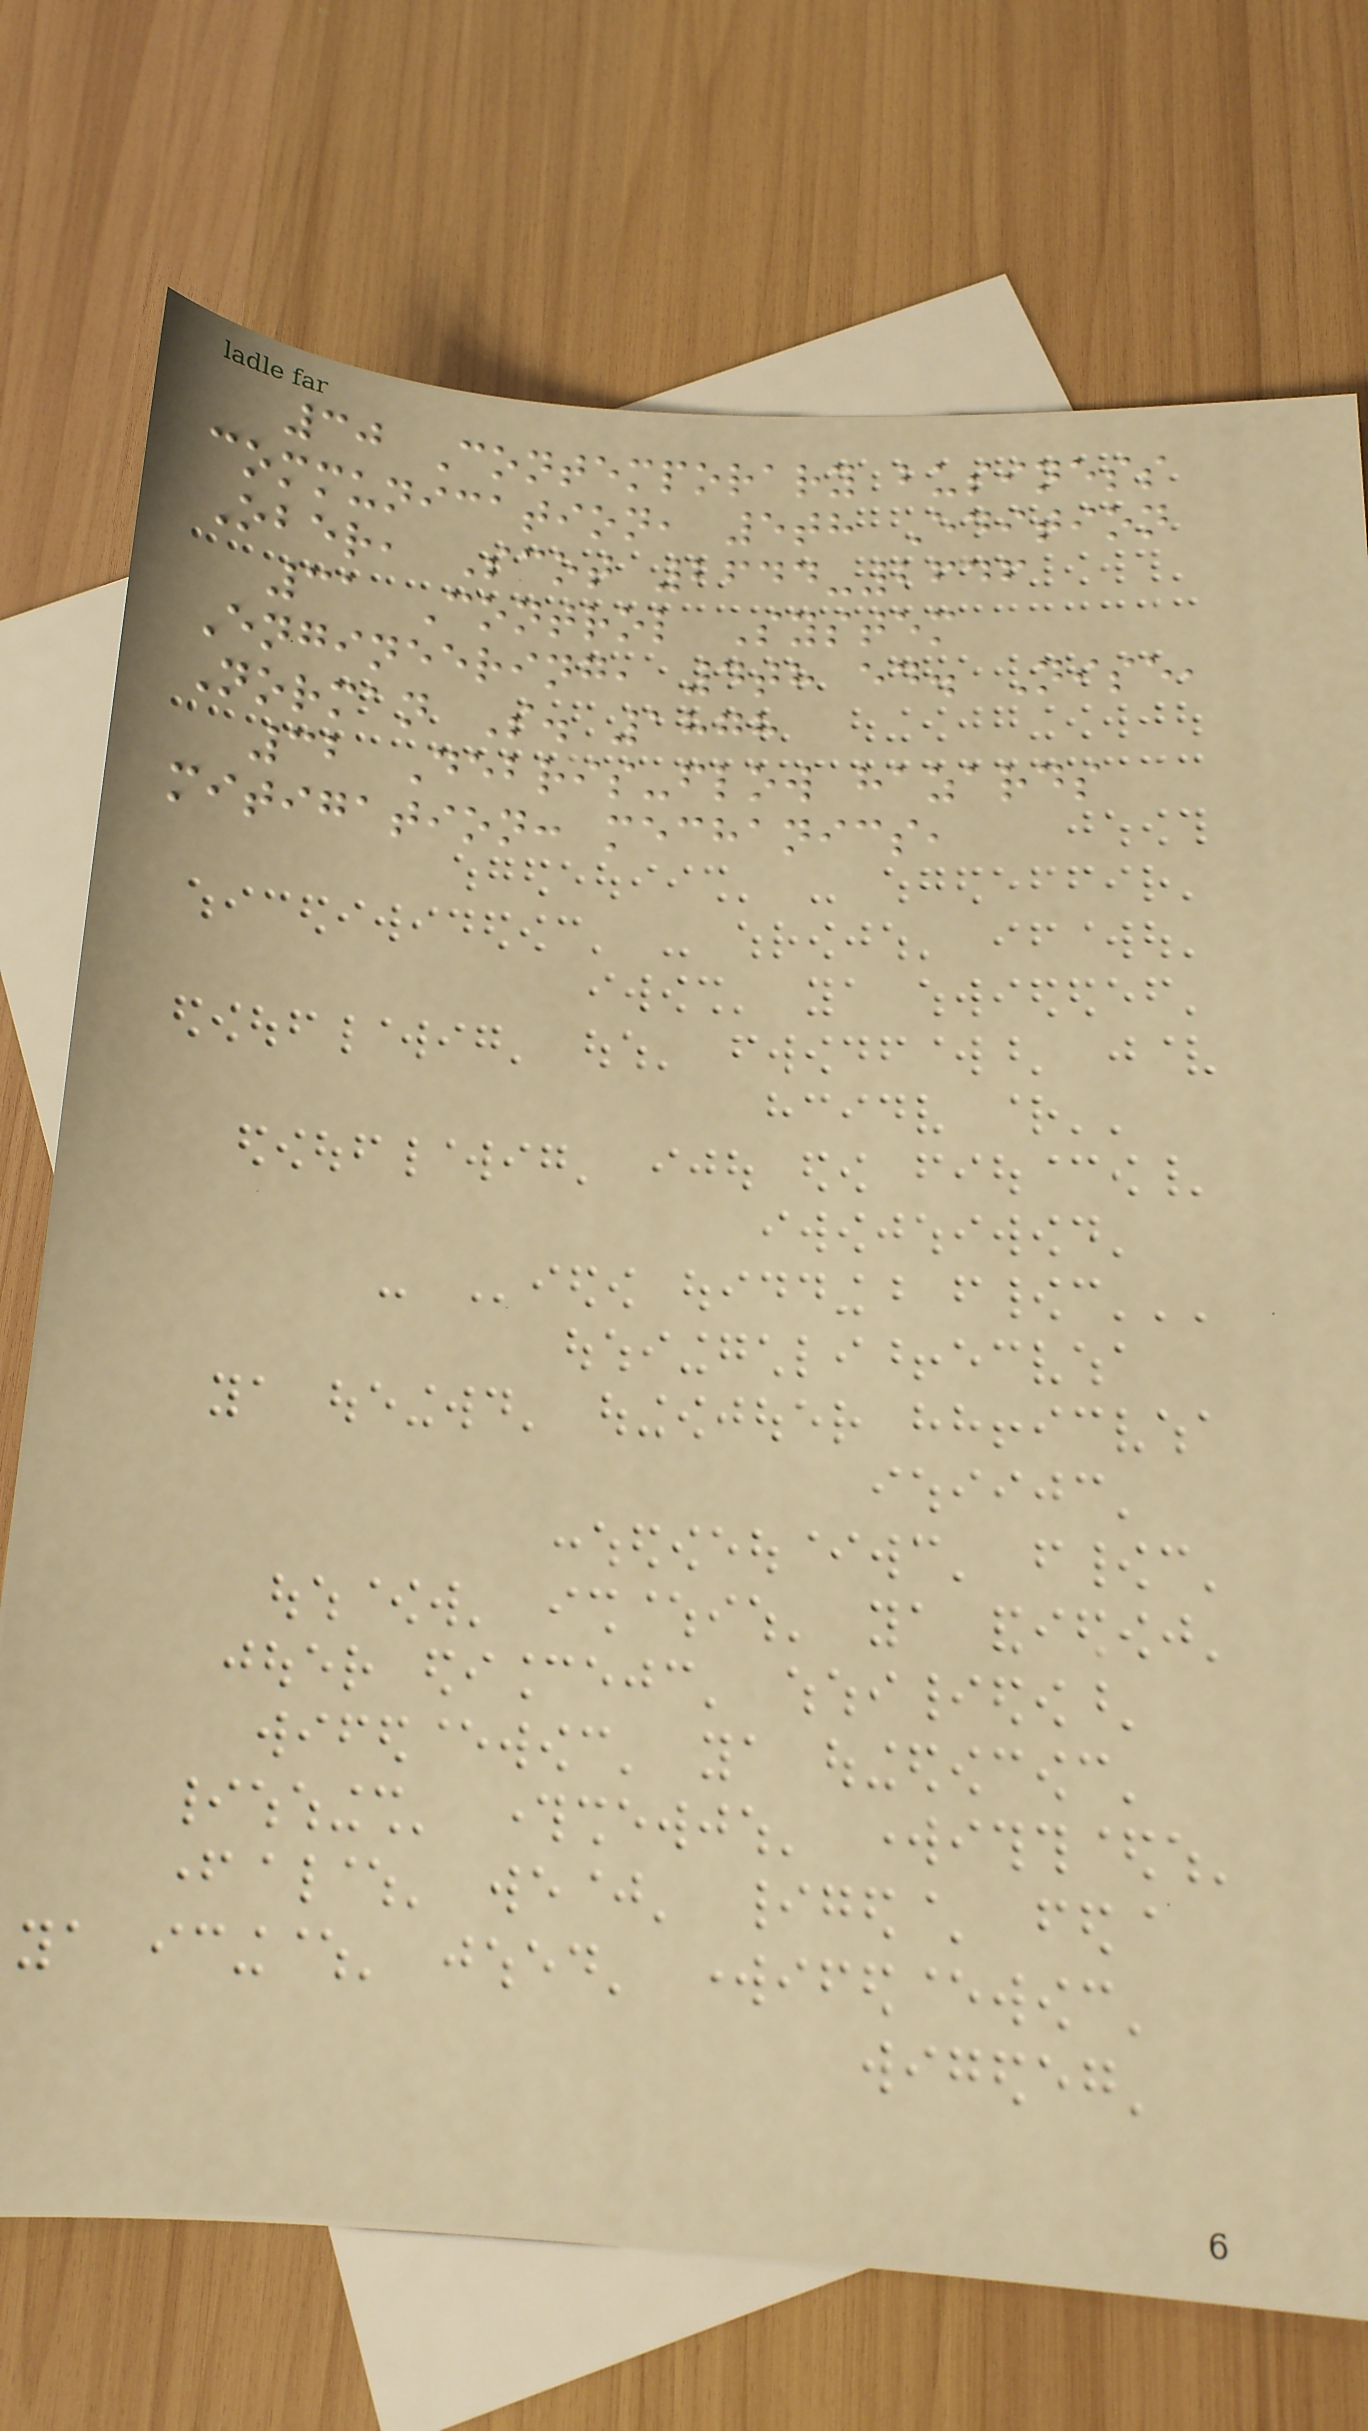30 Contemporary business
communication, 5th Edition
Ober, Scot 2644-2646
31 Control System
Engineering, 4th ed. Nise,
Norman S. 1878
32 Debris-flow hazards
mitigation: mechanics,
